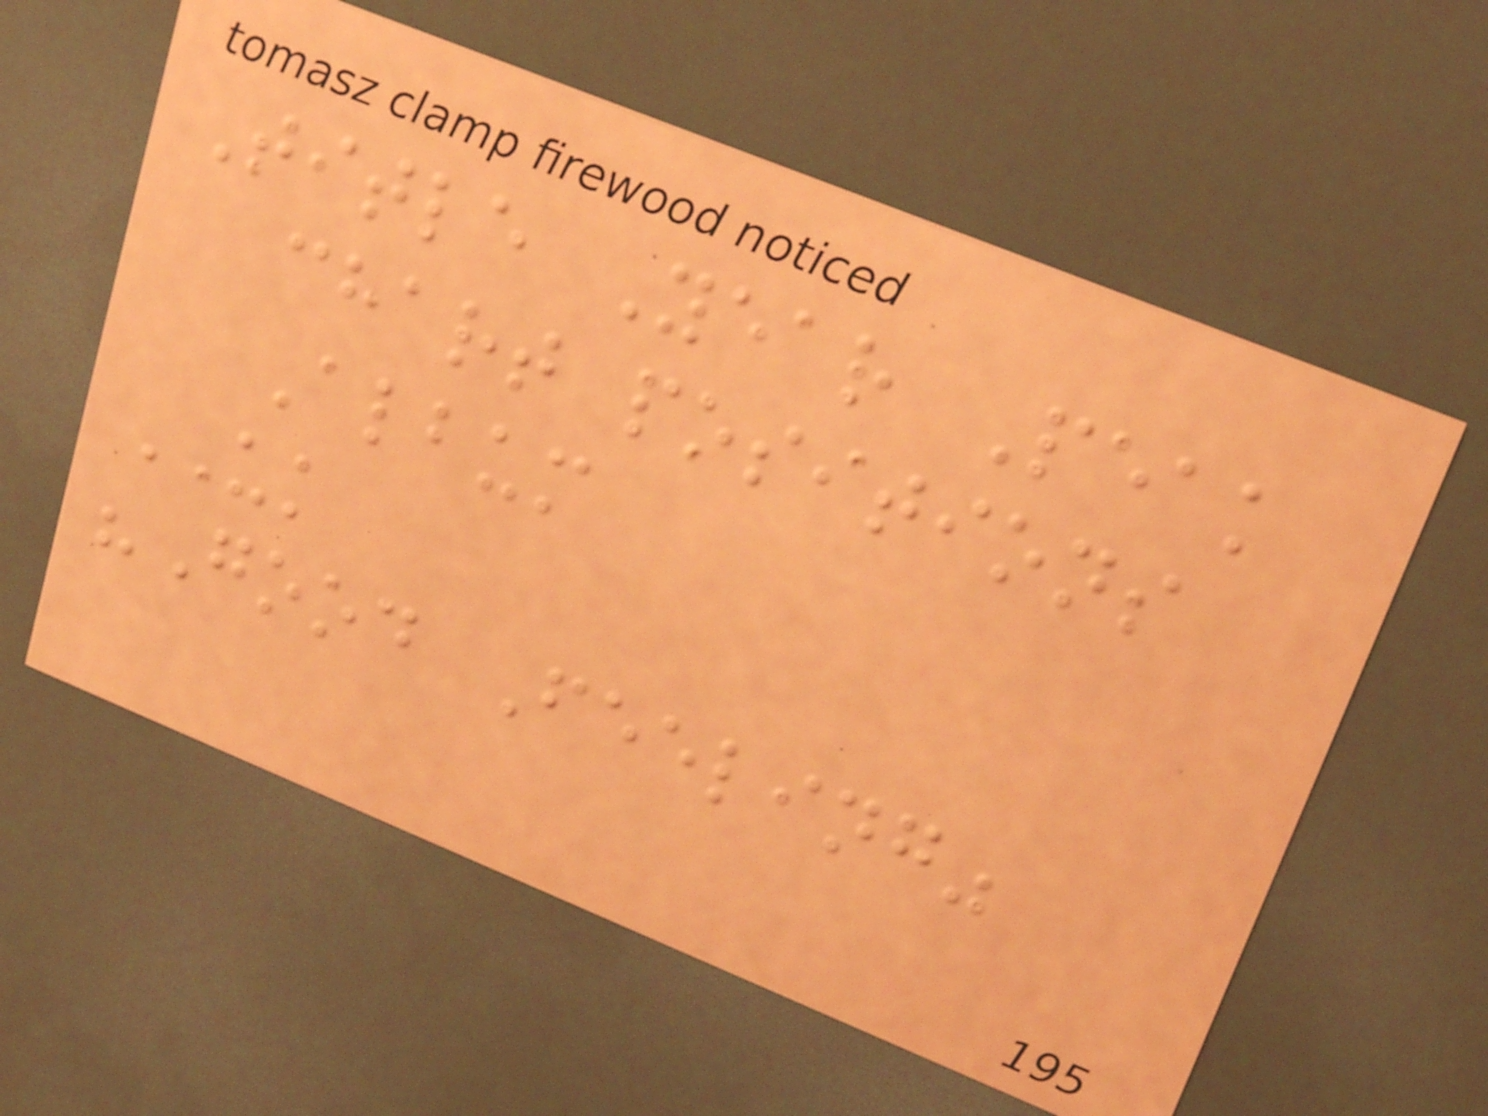Title Year Peak
chart positions
Album
UK
"Good Feeling"
